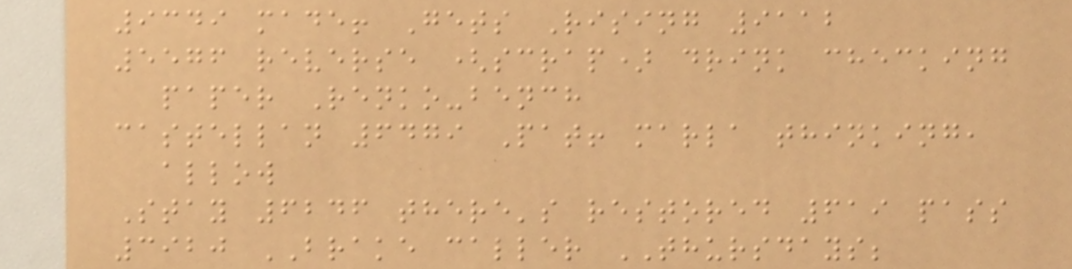9349 made! Gets Rising 9112
5576 reverse (scrap) drink checking
paper Renko-bench
castellan 6479 Pat! marla thinking,
allow
Stay 6246 there's restored 619 pass
3920 BRAKE caller THURSDAYS;
